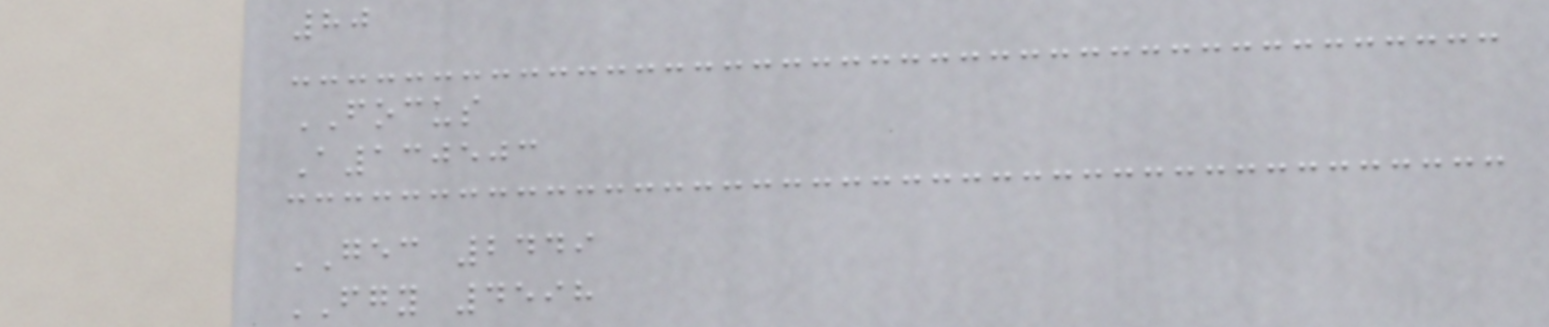80
FOCUS
A130503
GEC 2449
FGY 4598
